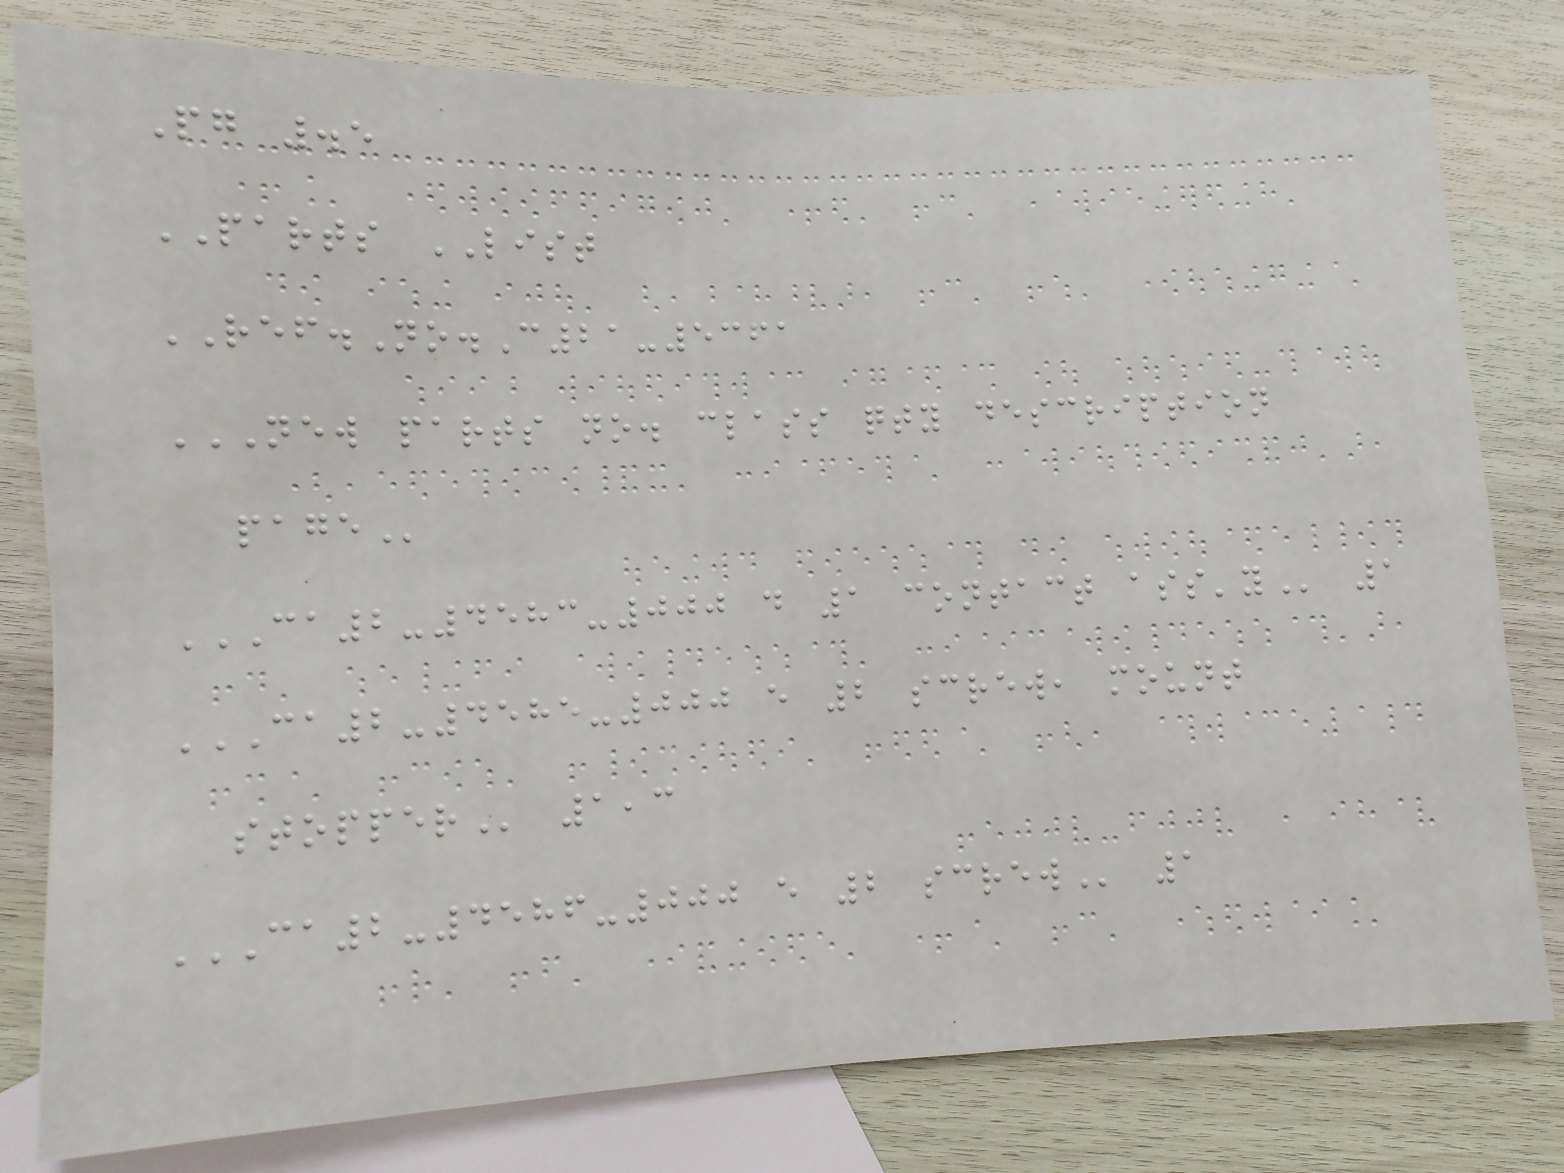Pg .5
PARTS LIST
REF.No.C21-5361
NEW PARTS NO. CLASS QTY DESCRIPTION
PAGE
CA2-4583-000 D 1 CONTACT ASS'Y 1
CA2-4585-000 E 2 SCREW, MOUNT
STOPPER 1,3
CA2-4586-000 E 2 SCREW 1
